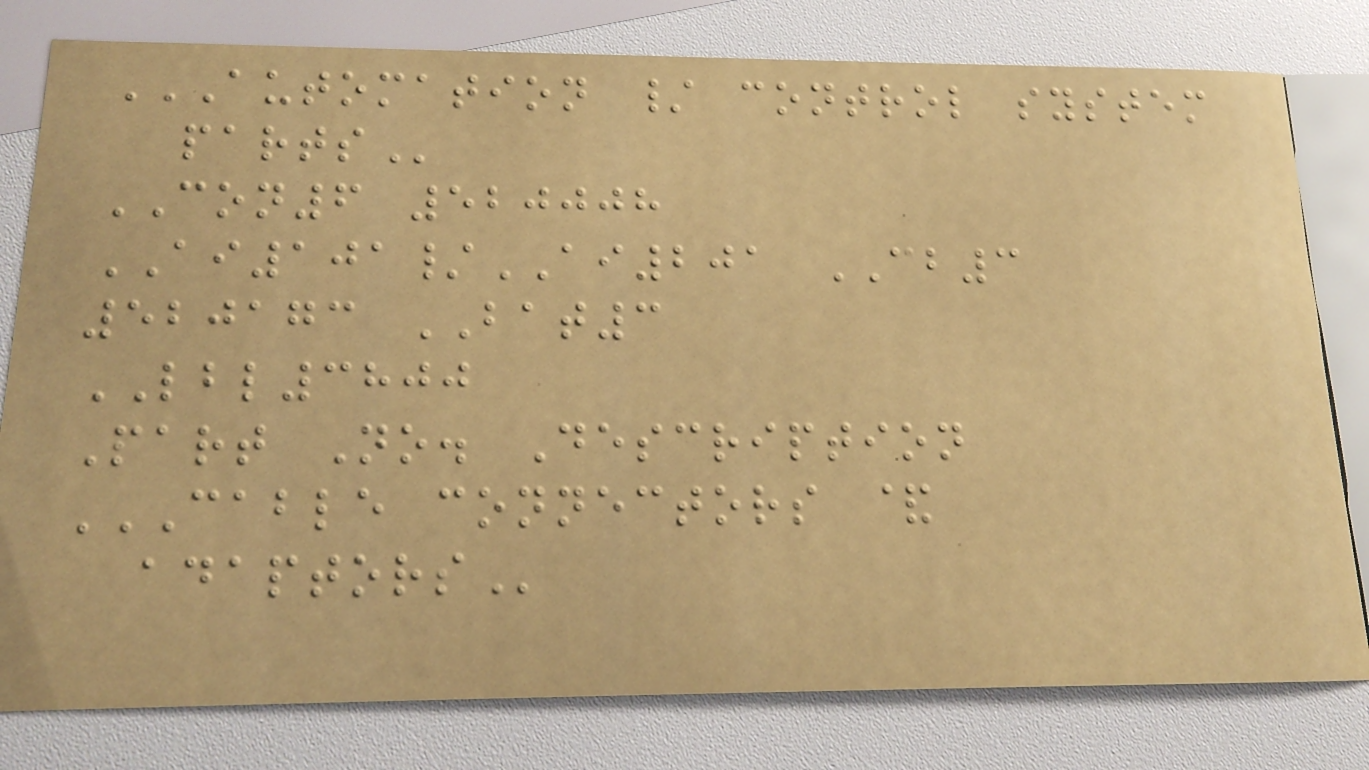AUTOMATION / CONTROL SYSTEM
PARTS
CON6 520008
AI101/AI201 CB3
520173 BAT3
LBL3800
Part No. Description
CABLE CONNECTORS &
ADAPTORS
